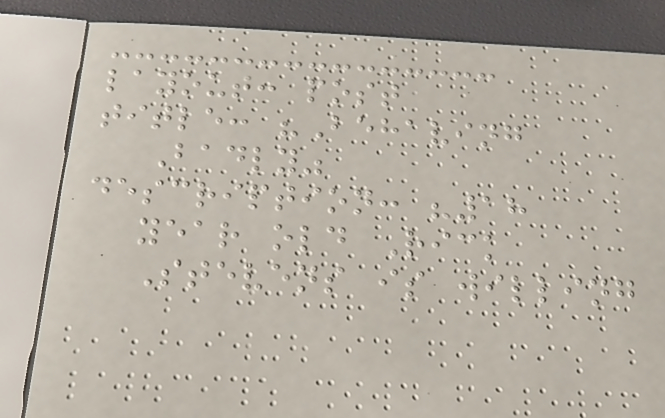layout: post
title: "Behaving
Badly"
description: "18
year old Rick
Stevens is willing
